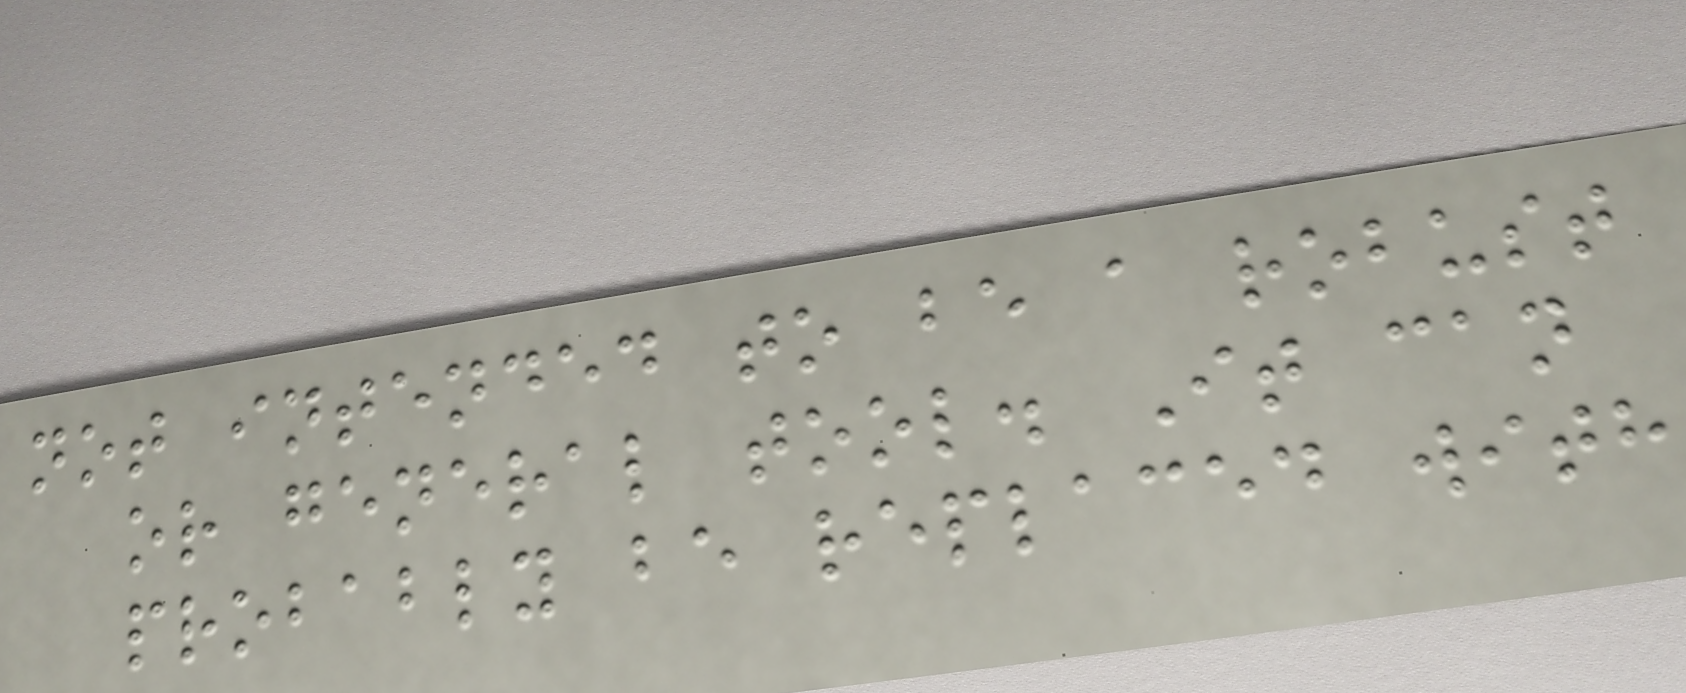not intended to be a robust
or general tool. It can
probably be replaced with
